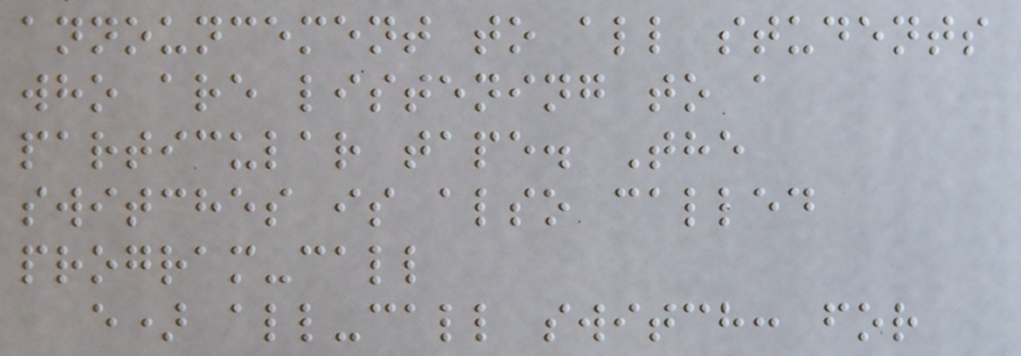announcement to all students
who are listening to a
particular tape. The
switches is also called
program-call
e) all-call switch: for
